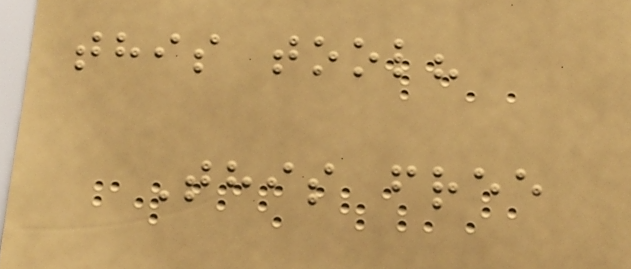this tool?
This free
